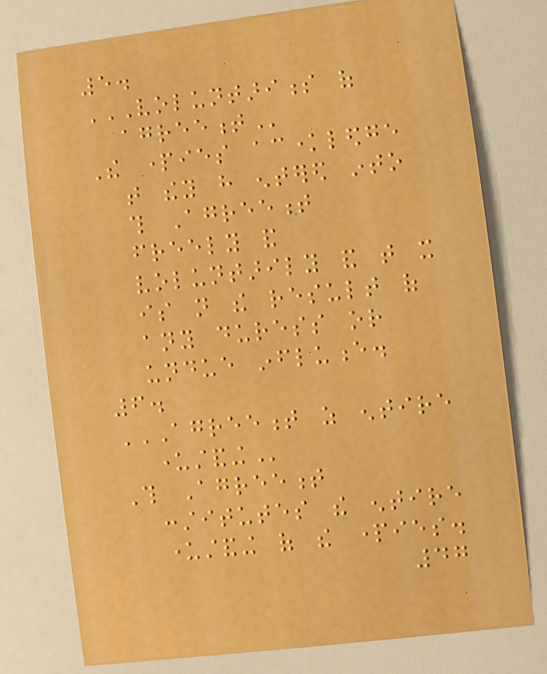5.
VOLUNTARINESS OF
AGREEMENT
The parties acknowledge
that they have entered into
this Agreement
freely and
voluntarily and that it
is not the result of
any duress or
undue influence.
6.
AGREEMENT AS ENTIRE
UNDERSTANDING
This Agreement
constitutes the entire
understanding of the parties.
47
